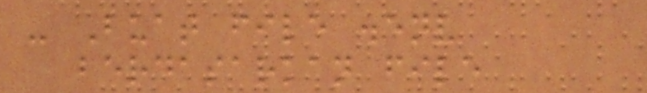- Buat file .env
berdasarkan file
